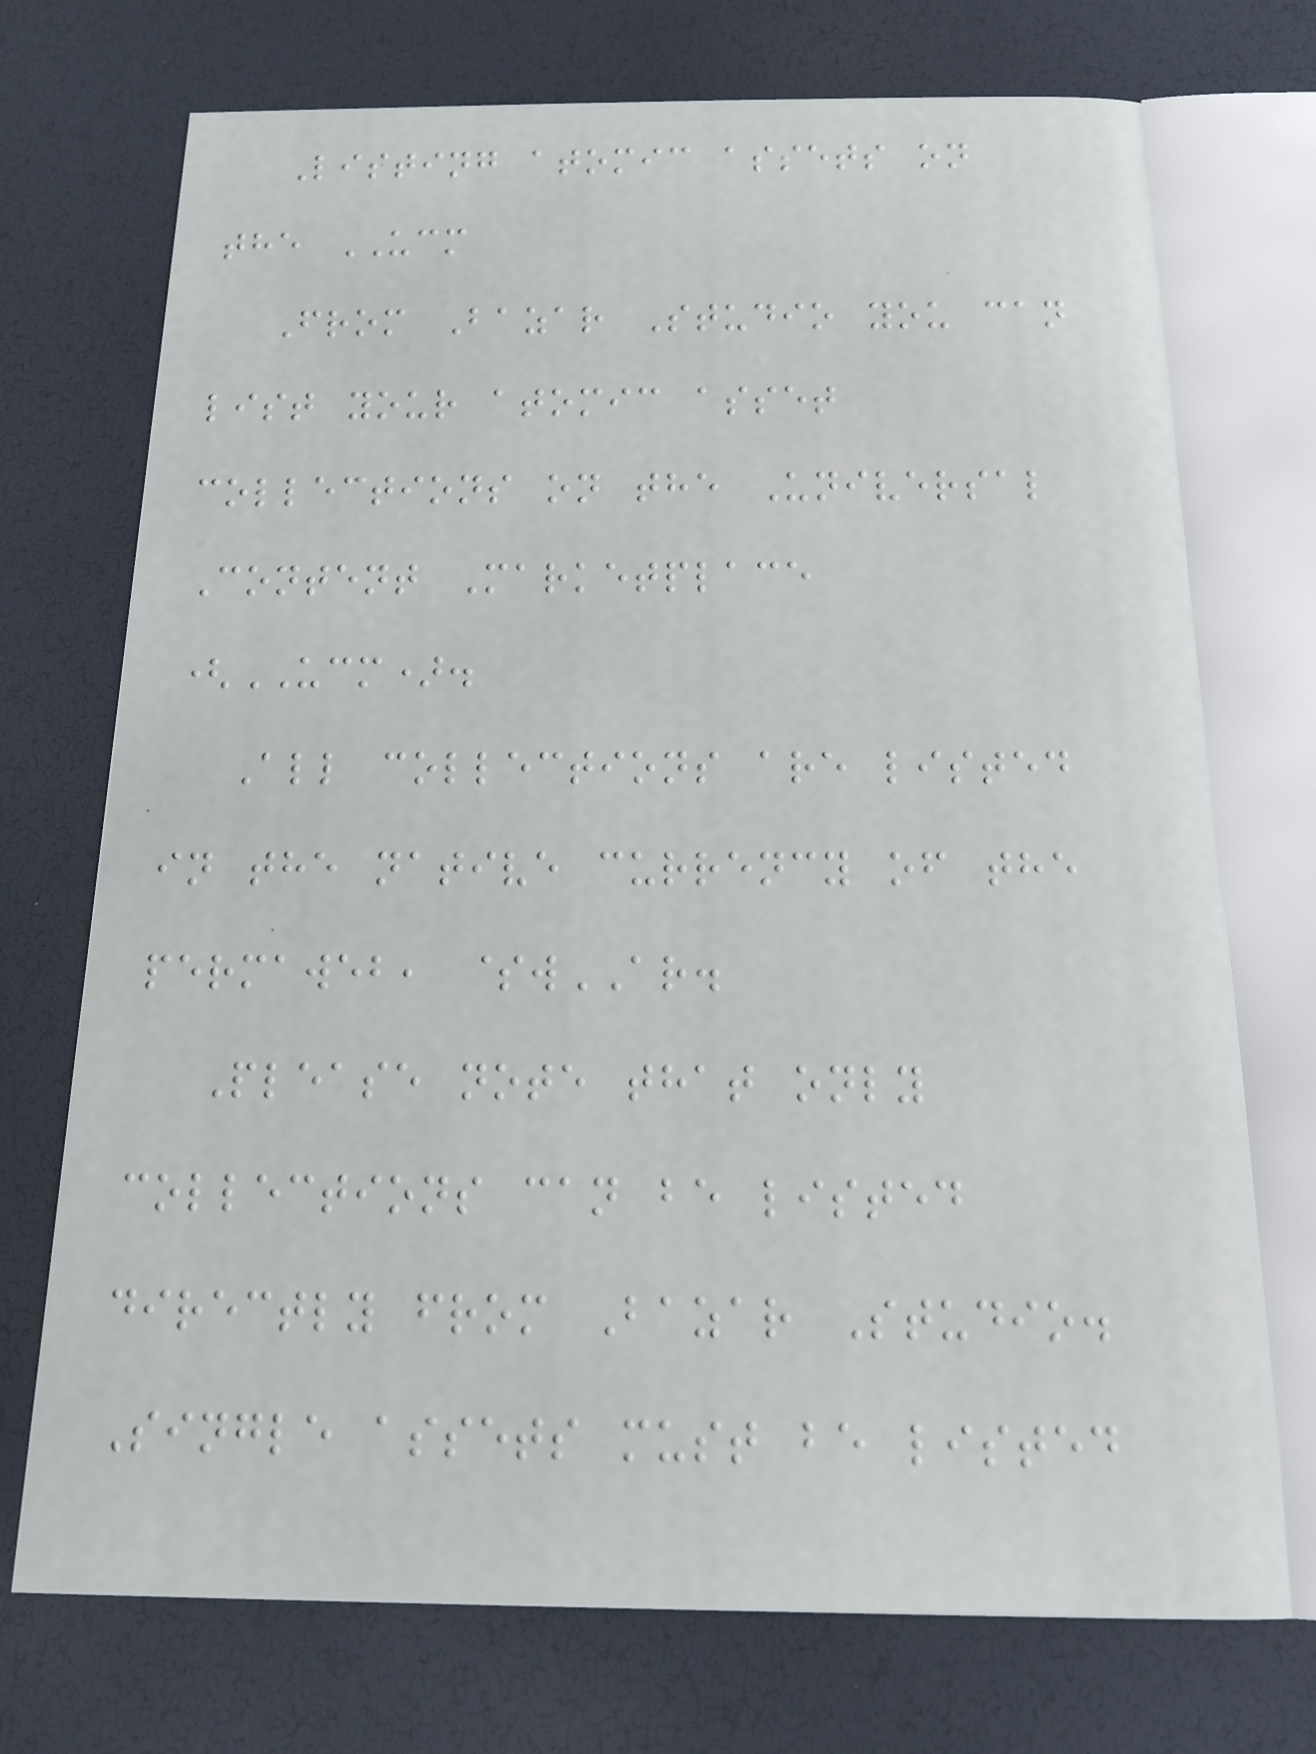Listing atomic assets on
the UCM
From Bazar Studio you can
list your atomic asset
collections on the Universal
Content Marketplace
(UCM).
All collections are listed
in the native currency of the
permaweb, $wAR.
Please note that only
collections can be listed
directly from Bazar Studio.
Single assets must be listed
